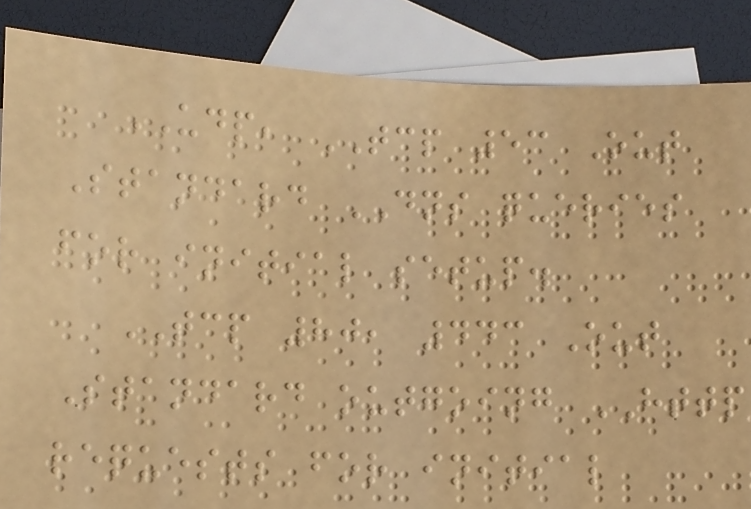UDP, TCP 53 Out
Standard DNS queries
for initial setup.
TCP 80, 443 Out
Standard outgoing HTTP
requests for initial
